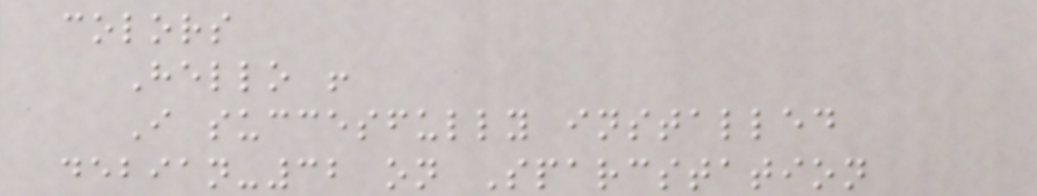colors
Hello !
I succesfully installed
debian-32 on Sparcstation
